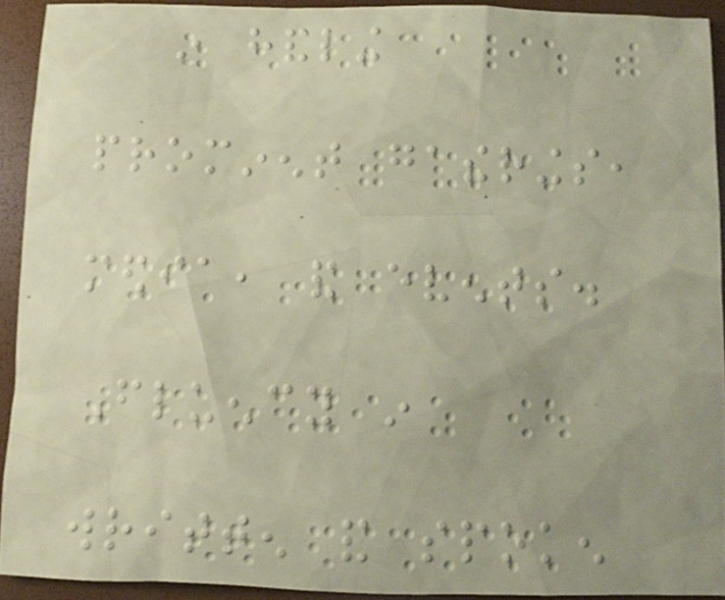in handling
prominent gatherings,
media, and events.
Fluency in
written and spoken
